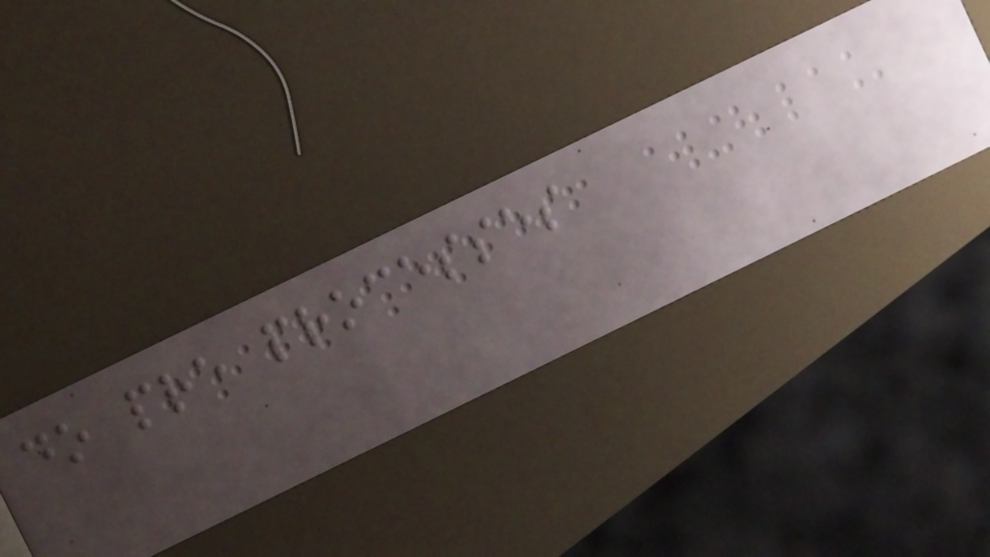do pre processes
